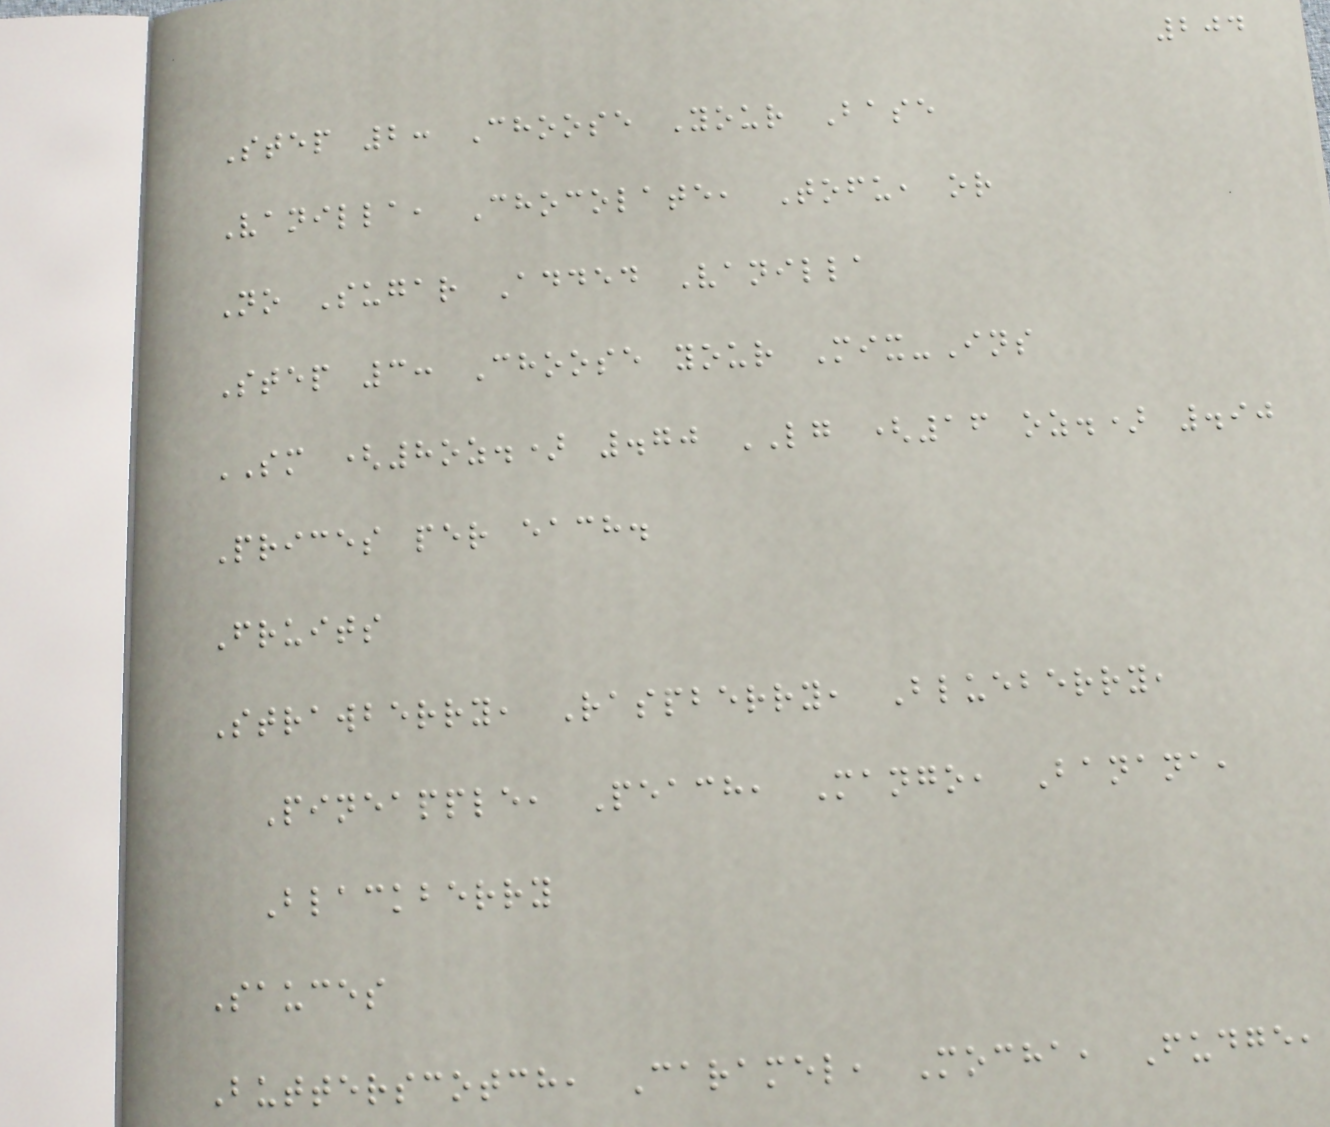204
Step 2: Choose Your Base
Vanilla, Chocolate, Tofu, or
No Sugar Added Vanilla
Step 3: Choose your Mix-Ins
SM (8oz.) .70 LG (16 oz.) .90
Prices per each.
Fruits
Strawberry, Raspberry, Blueberry,
Pineapple, Peach, Mango, Banana,
Blackberry
Sauces
Butterscotch, Caramel, Mocha, Fudge,
